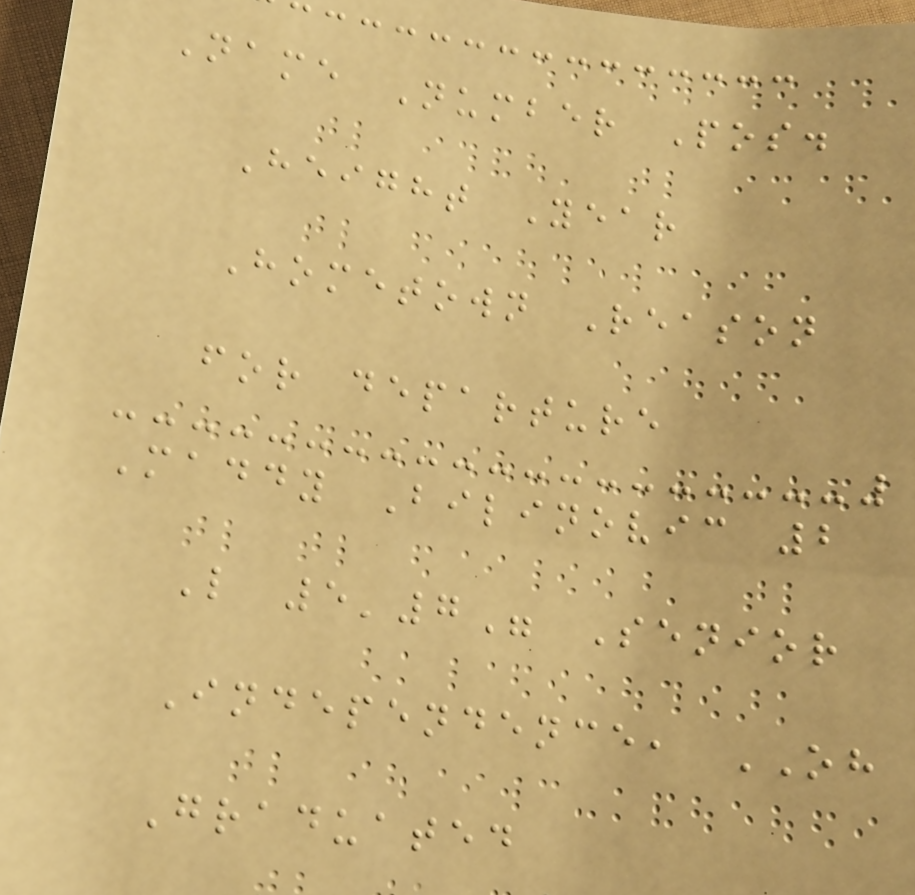Name Number Pos.
Height Year
Hometown Reason
for departure
Maddy Bilinovic 2
L 5'7" Senior
Independence, OH
Graduated
